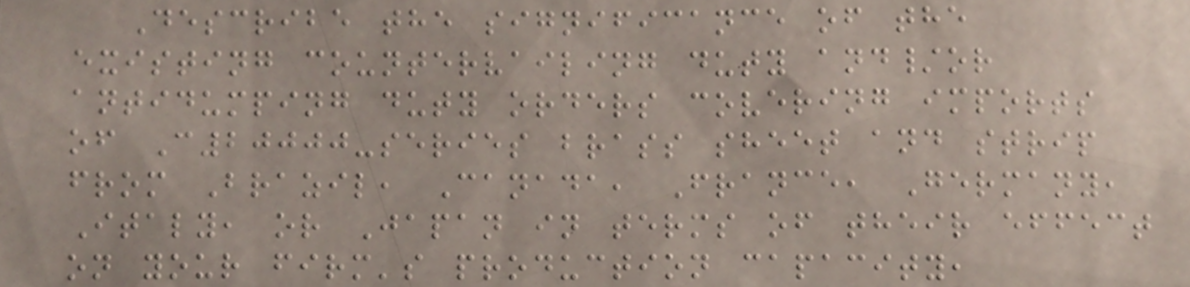Describe the significance of the
existing countervailing duty and/or
antidumping duty orders covering imports
of C20000-series brass sheet and strip
from Brazil, Canada, France, Germany,
Italy, or Japan in terms of their effect
on your firm's production capacity,
